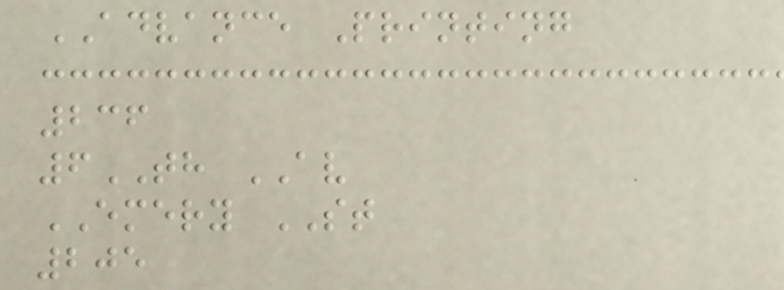ADVANCE Printing
236
6TH AV
EMERY ST
205
